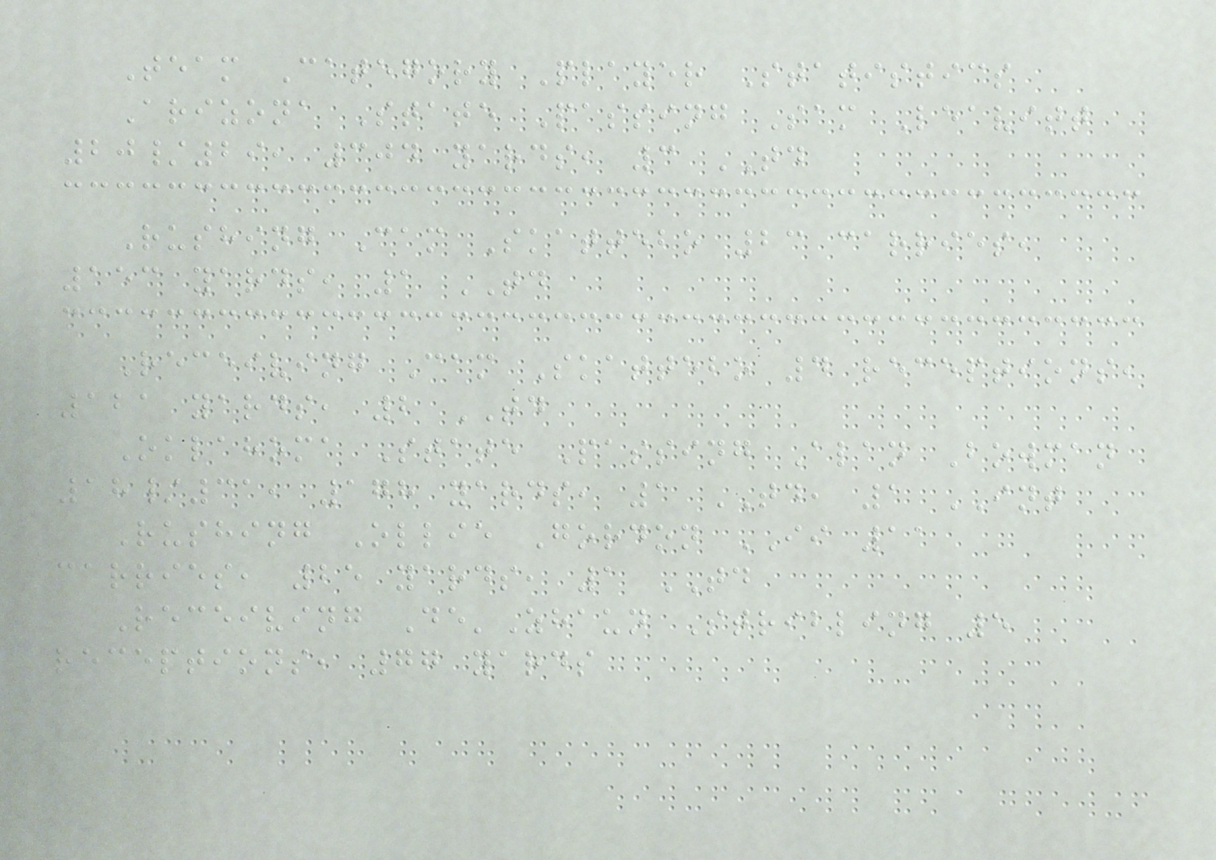Team Category Player Statistics
Arizona State Passing Sam Leavitt
20/29, 304 yards, 3 TD
Rushing Cam Skattebo 23 carries,
153 yards, 1 TD
Receiving Cam Skattebo 4 receptions,
121 yards, 2 TD
Oklahoma State Passing Alan Bowman
18/31, 178 yards, 1 TD, 1 INT
Rushing Ollie Gordon II 11
carries, 25 yards, 1 TD
Receiving De'Zhaun Stribling 5
receptions, 77 yards
